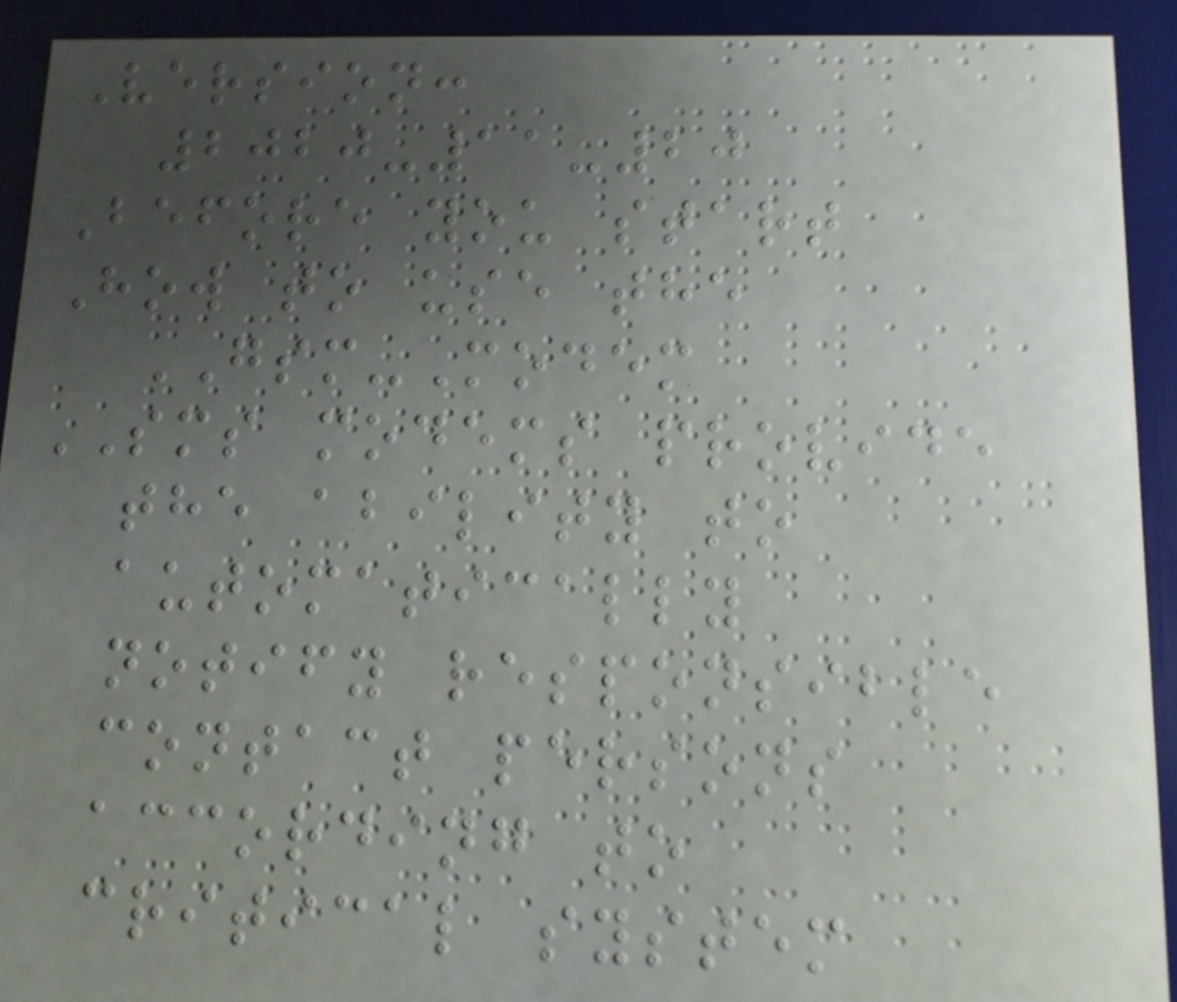Version:
2020-11-20
Before you start
How to use the
GSM-Modem
SMS modems provide
the ability to
automatically
notify responsible
contact persons
according to
critical system
